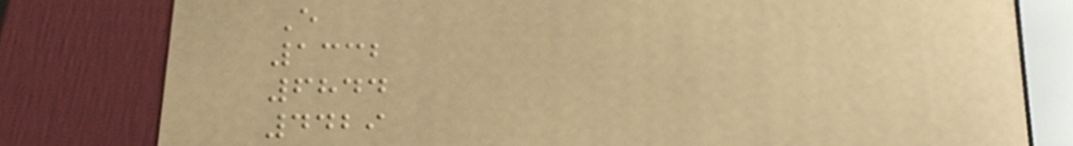E
1332
6844
4429
